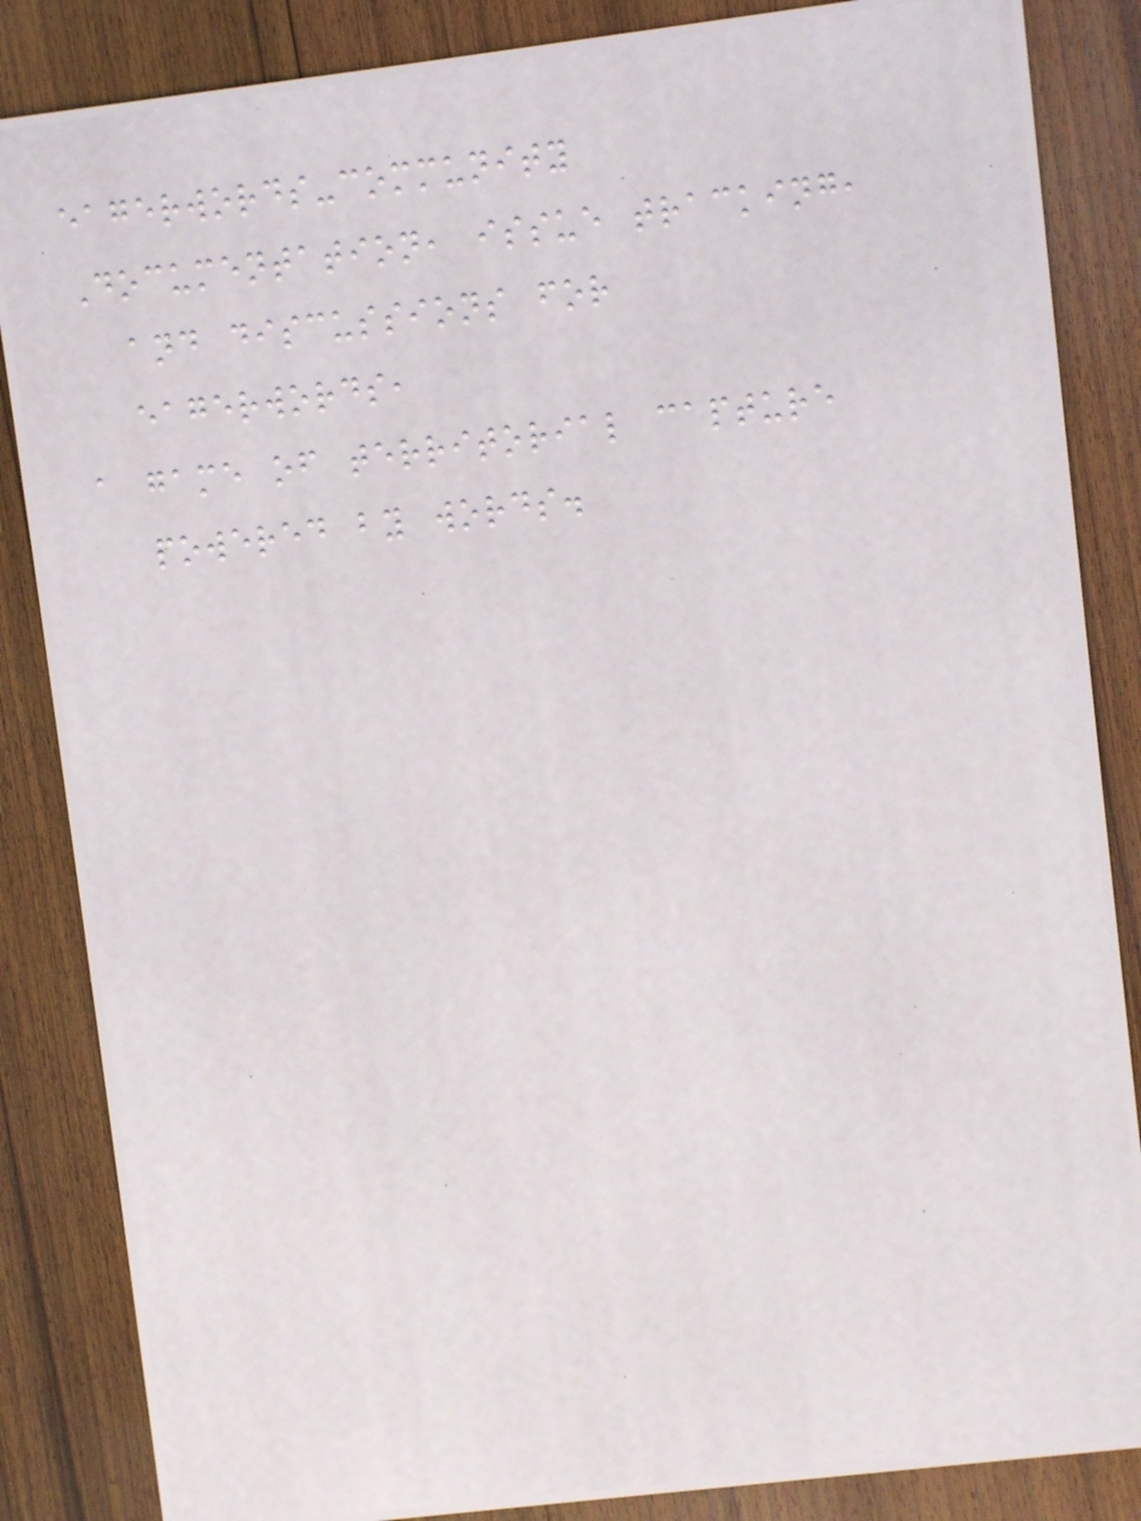eagerwords-community
Documentation, issue tracking,
and discussions for
eagerwords,
a game of territorial capture
powered by words.
